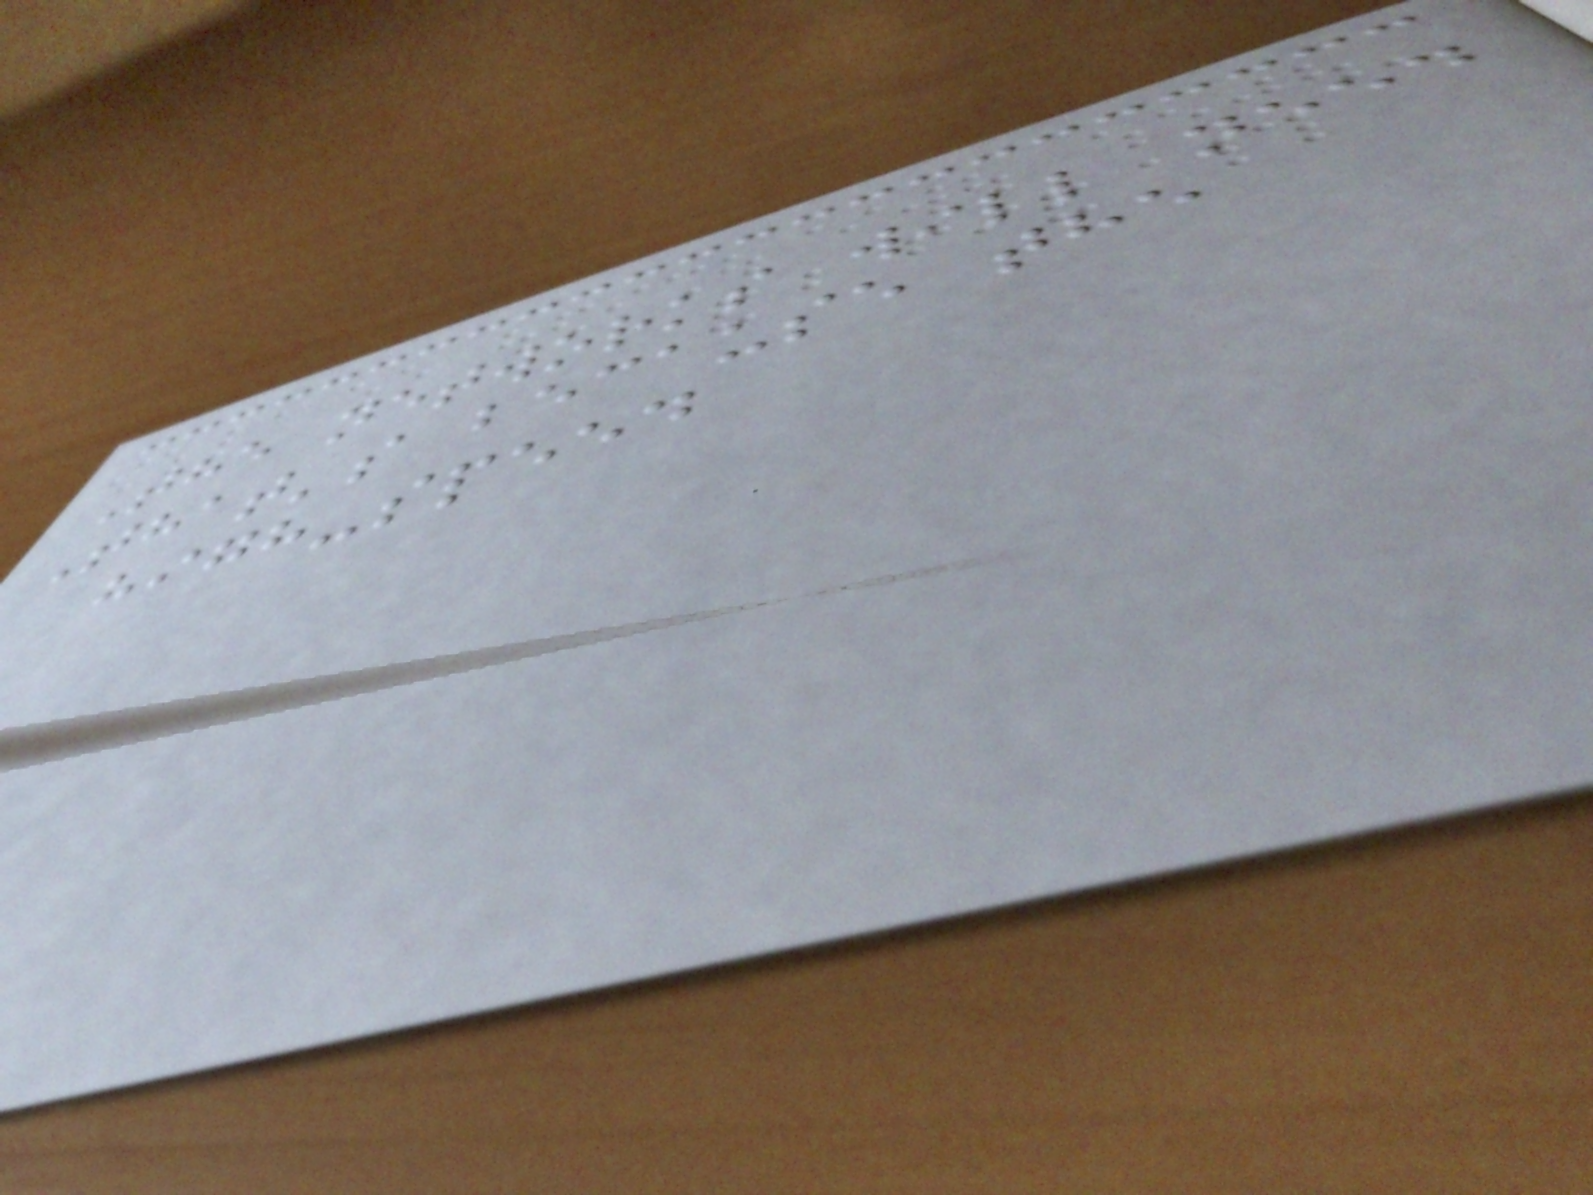The networks will need
That's because the
high-speed
